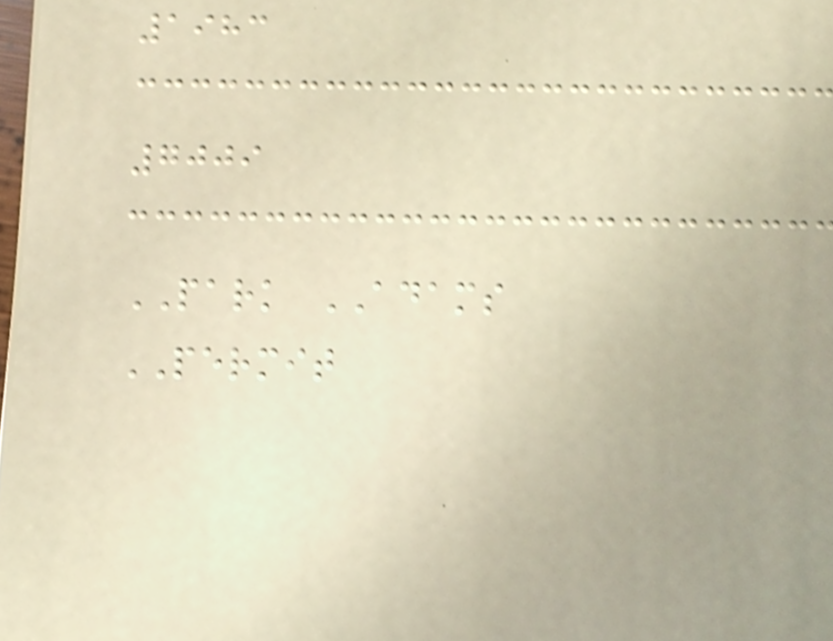1983
7009
PARK ADAMS
PERMIT
